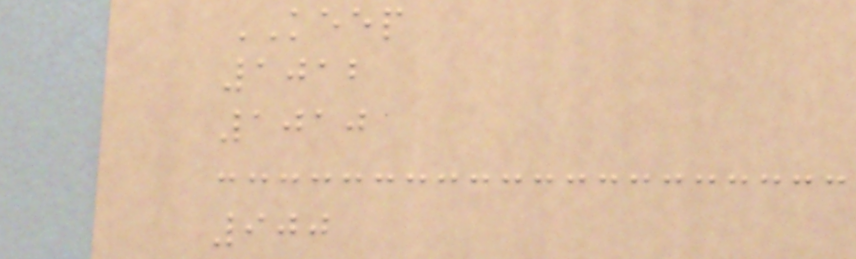KEEP
1012
1010
900
